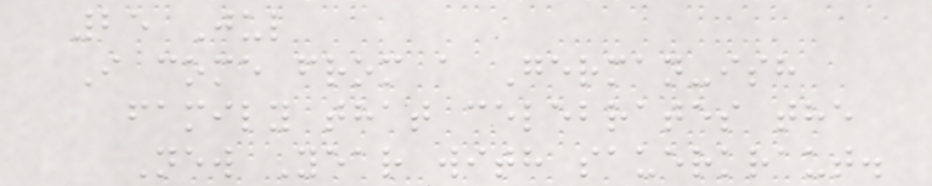25 Jul
I come from a German-ish
family that celebrates the
New Year with sauerkraut.
